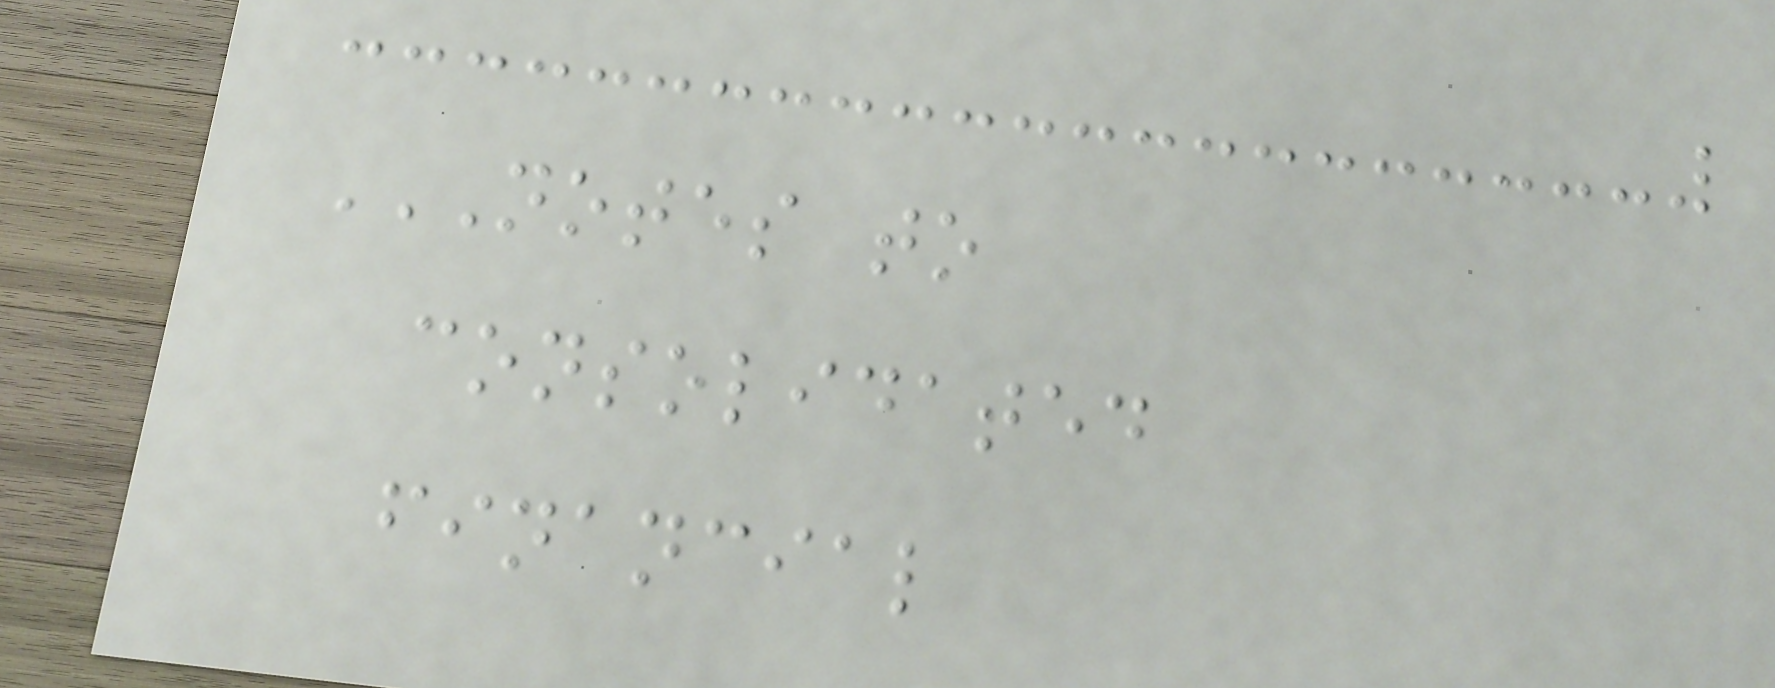NOTES TO
CONSOLIDATED
FINANCIAL
